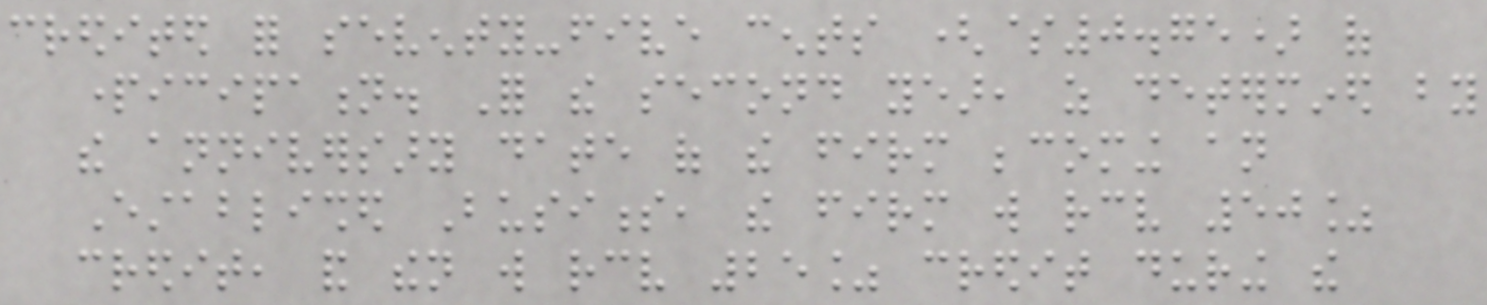credited for seventy-five cents ($0.75) of
participation. For the second year, as determined by
the anniversary date of the firm becoming an
Established Business, the firm will receive 50%
credit, and then will receive 25% credit during the
